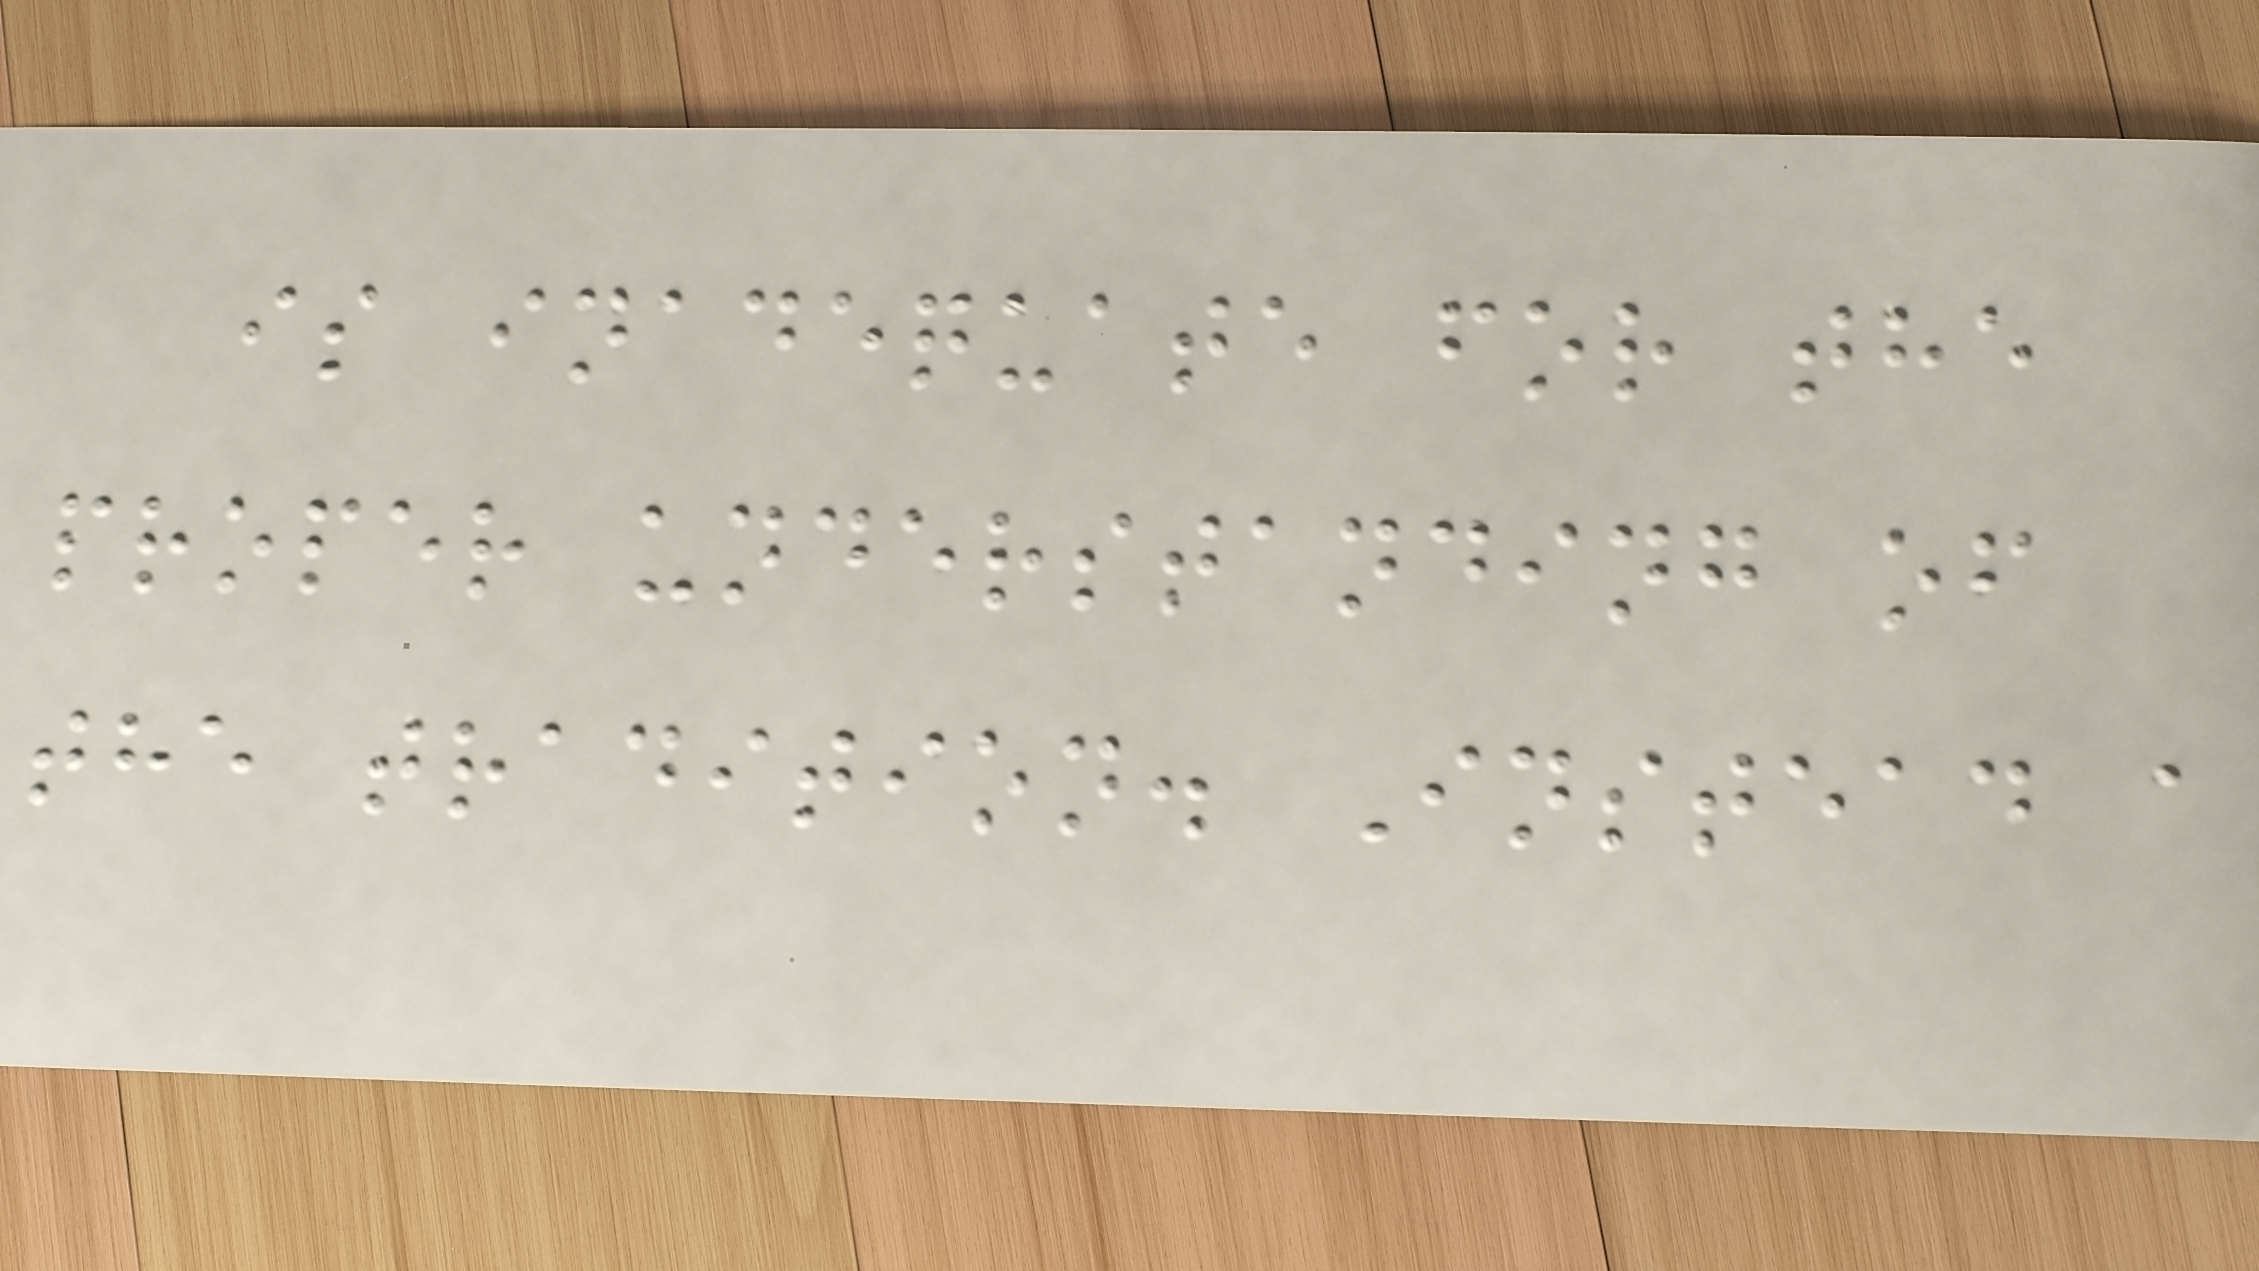is inadequate for the
proper understanding of
the tradition. Instead a
